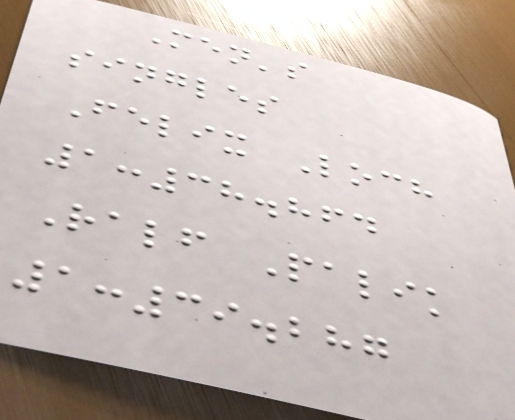Men's
singles
Felix Loch
1:38.864
Ralf Palik
1:39.287
